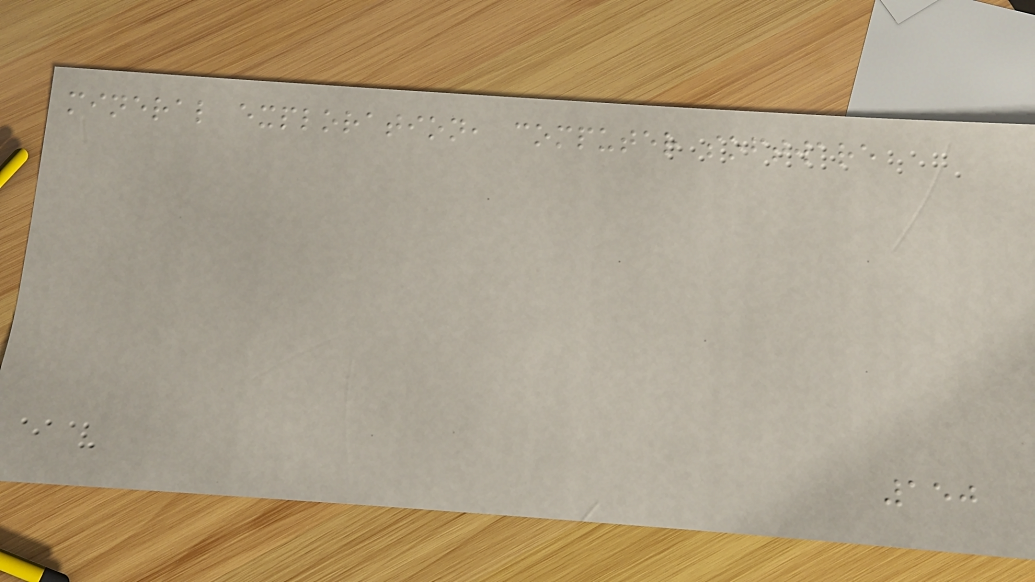mineral exploration, computer software
150
